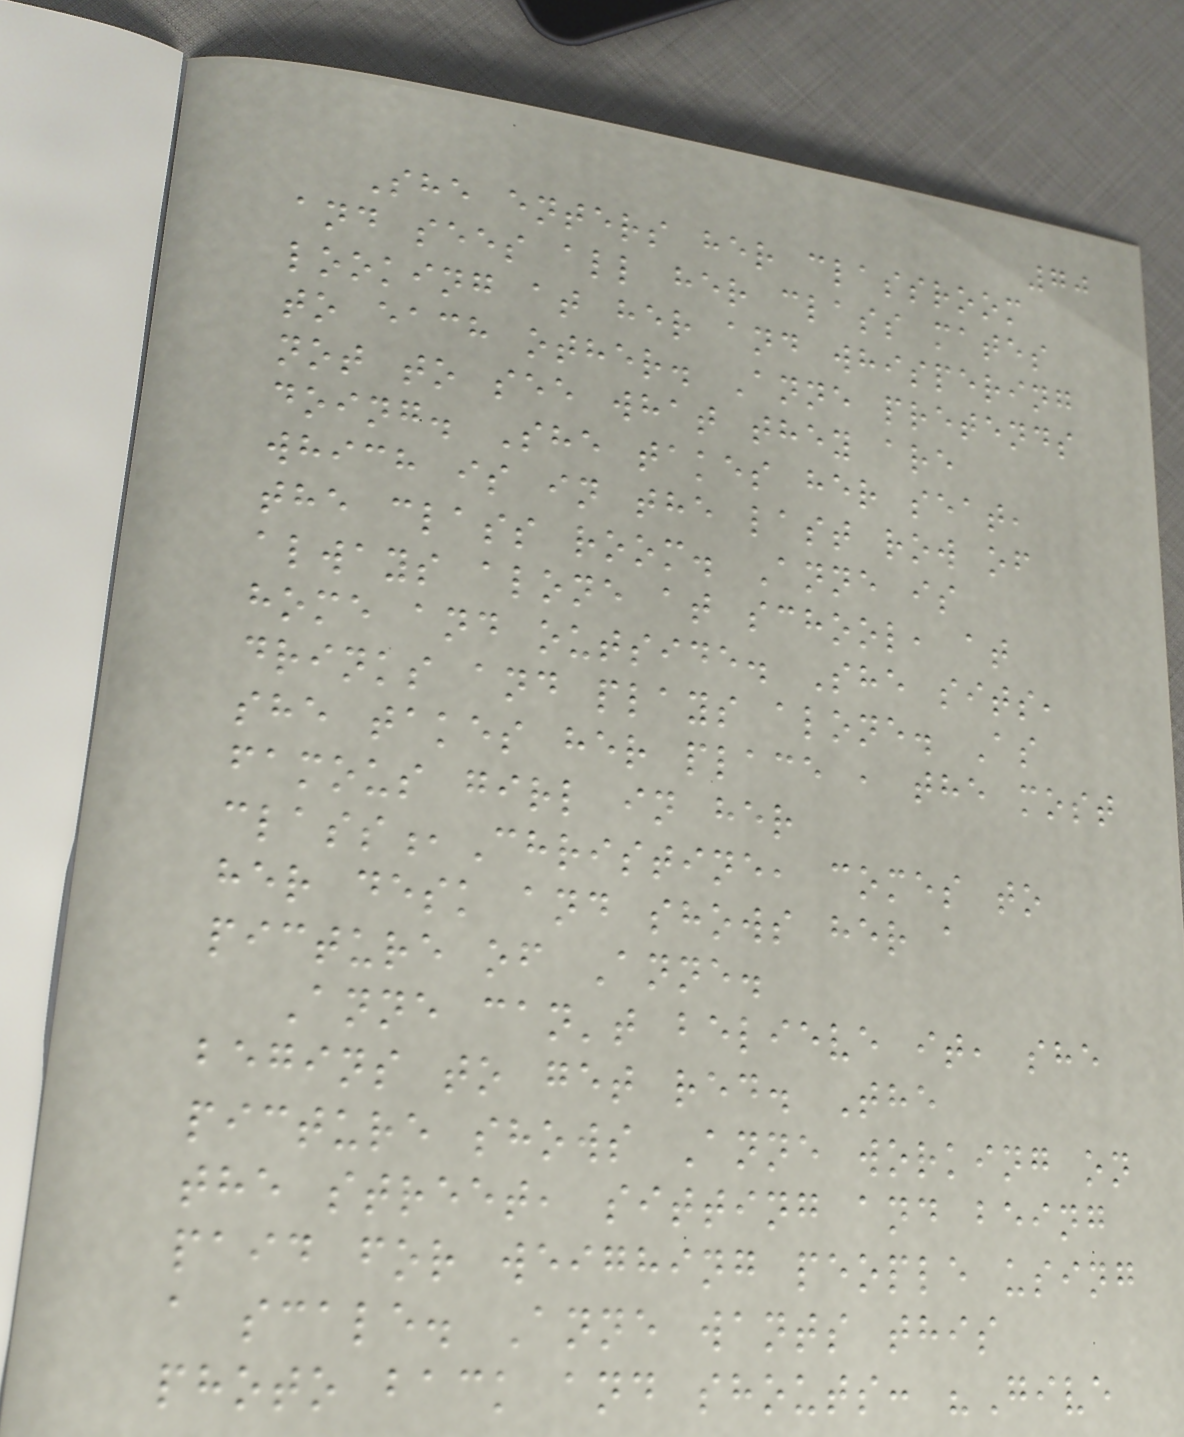70
She enters her classroom
and sees all her class mates
looking at her and whispering
to each other. Anne pretends
not to see what they are
doing. She takes her seat,
which is in the last row of
the class room. Anne is
always alone at school, at
home and outside. She sits,
drinks and plays alone. As
she takes her place , the most
famous girl in her
class,Christine, comes to
her desk and shows her a
picture of Anne.
Anne can't believe it, she
begins to get red. The
picture shows Anne working on
the street, sitting and being
paid for weighing people using
a scale. Anne wants this
photo back and shouts: "Give
